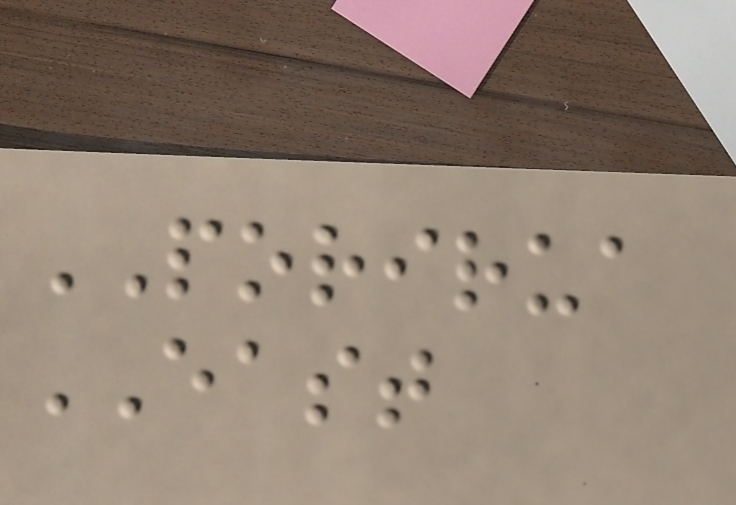PORIRUA
EAST
